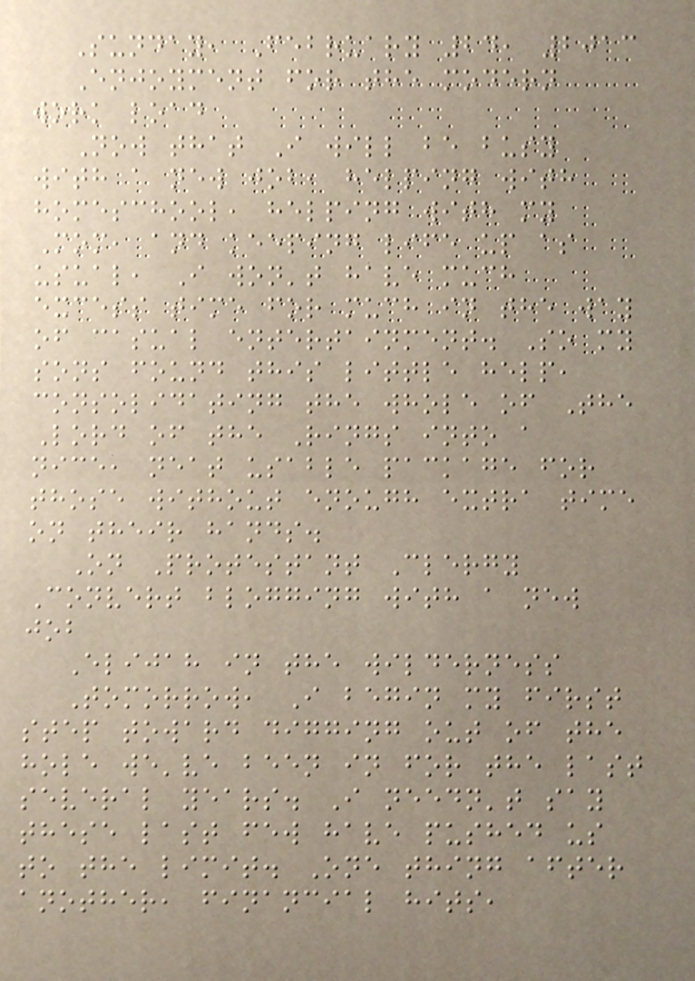Sunday, February 24, 2013
Enjoyment for the modern
work load
Now that I will be busy
with a new job, helping with
homeschool, helping with my
Mom, and keeping life up as
usual, I won't have much
excess time for much in the way
of casual entertainment. So my
sons found this little help,
consolidating the whole of The
Lord of the Rings into a
nice, neat usable package for
those without enough extra time
on their hands.
On Protestant Clergy
Convert blogging with a new
job
Elijah in the wilderness
Tomorrow, I begin my first
step toward digging out of the
hole we've been in for the last
several years. I needn't say
these last few have pushed us
to the limit. One thing after
another, financial hits,
